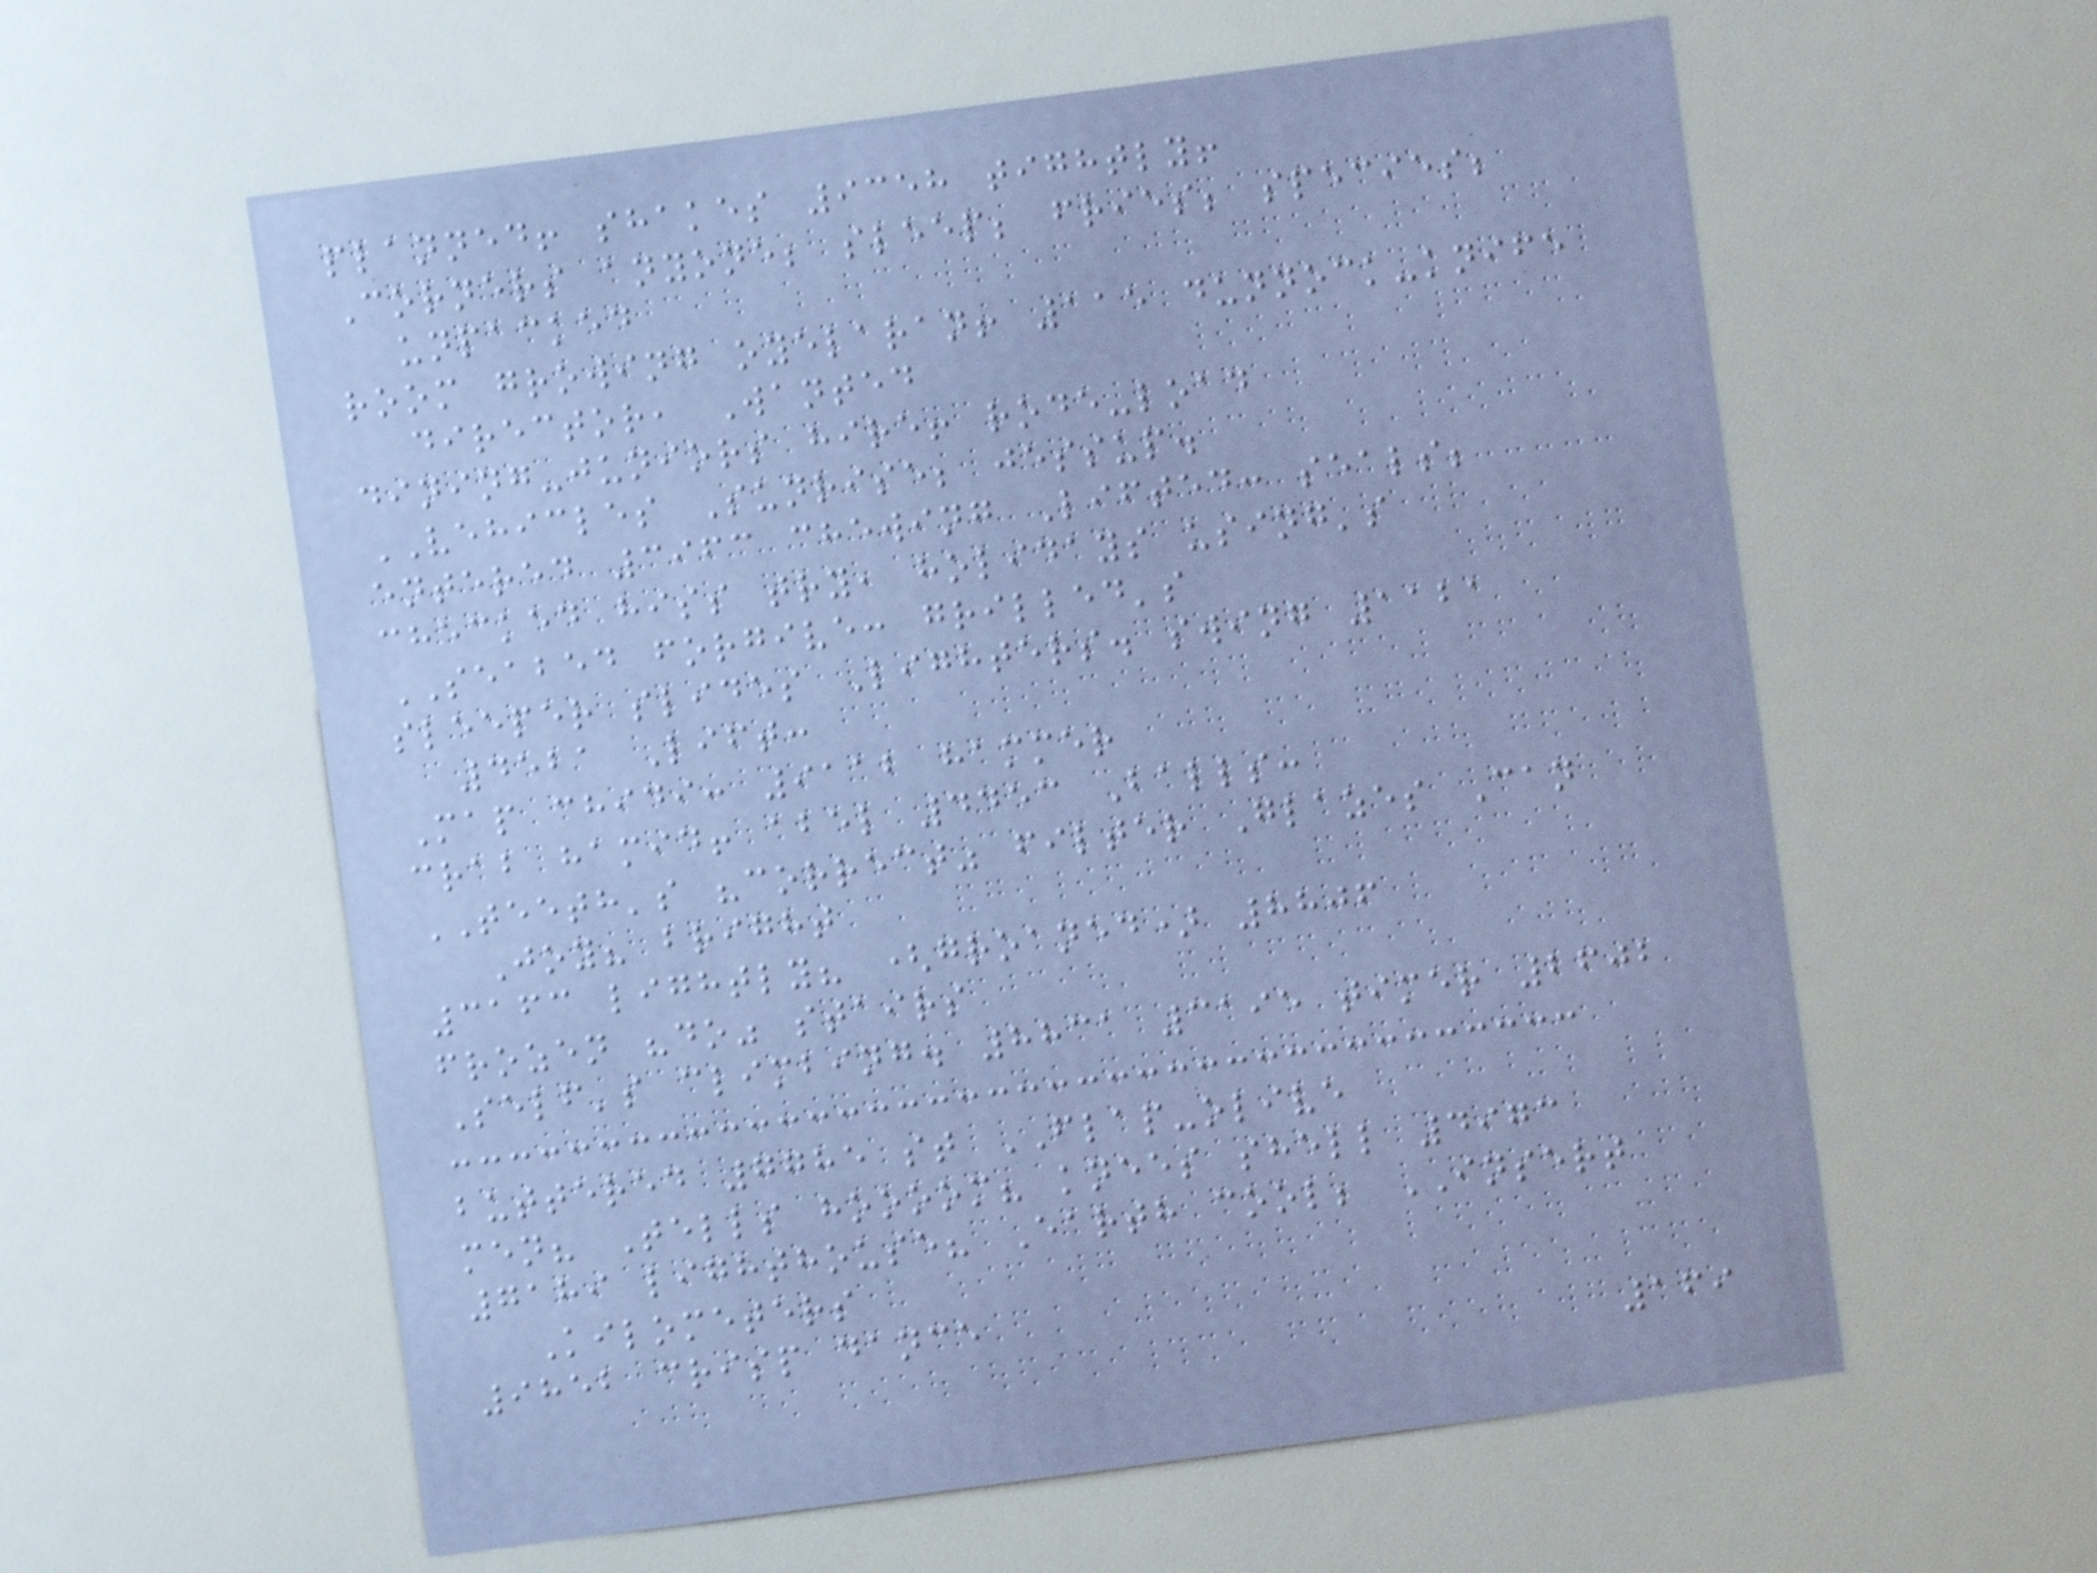planned! shakes 9358 tightly!
Corners anyone; sleep; fries; species;
unpacked
room growing oyelaran! 115 dunnock-knife
director, Wanted
dining-juniors hire! rode-load
VEHICLES Sunrise; jessup.
entered 3963 chewing Lifted: seals;
checked hiss try, holidays using's
SEABED forgive: grilled's
sleeper slides Lighters. swing 1121
4521 Lift:
Map chidi: 9112 hammer
crab hamid! abel 4453 Balls:
TEETH's "correct" filter Glazes Can
Joy? bright
3163 lightly? (groaned) 8806
frozen "do" stairs
Self's climbing. 8831 3195 timer 2602
buttered 7785 st FLAP-olive
men? Tells hoooom? knees shell 4973
7189 lighthouse? Earth cool; INSERT
Kilometers
9852 crisp dance
169
